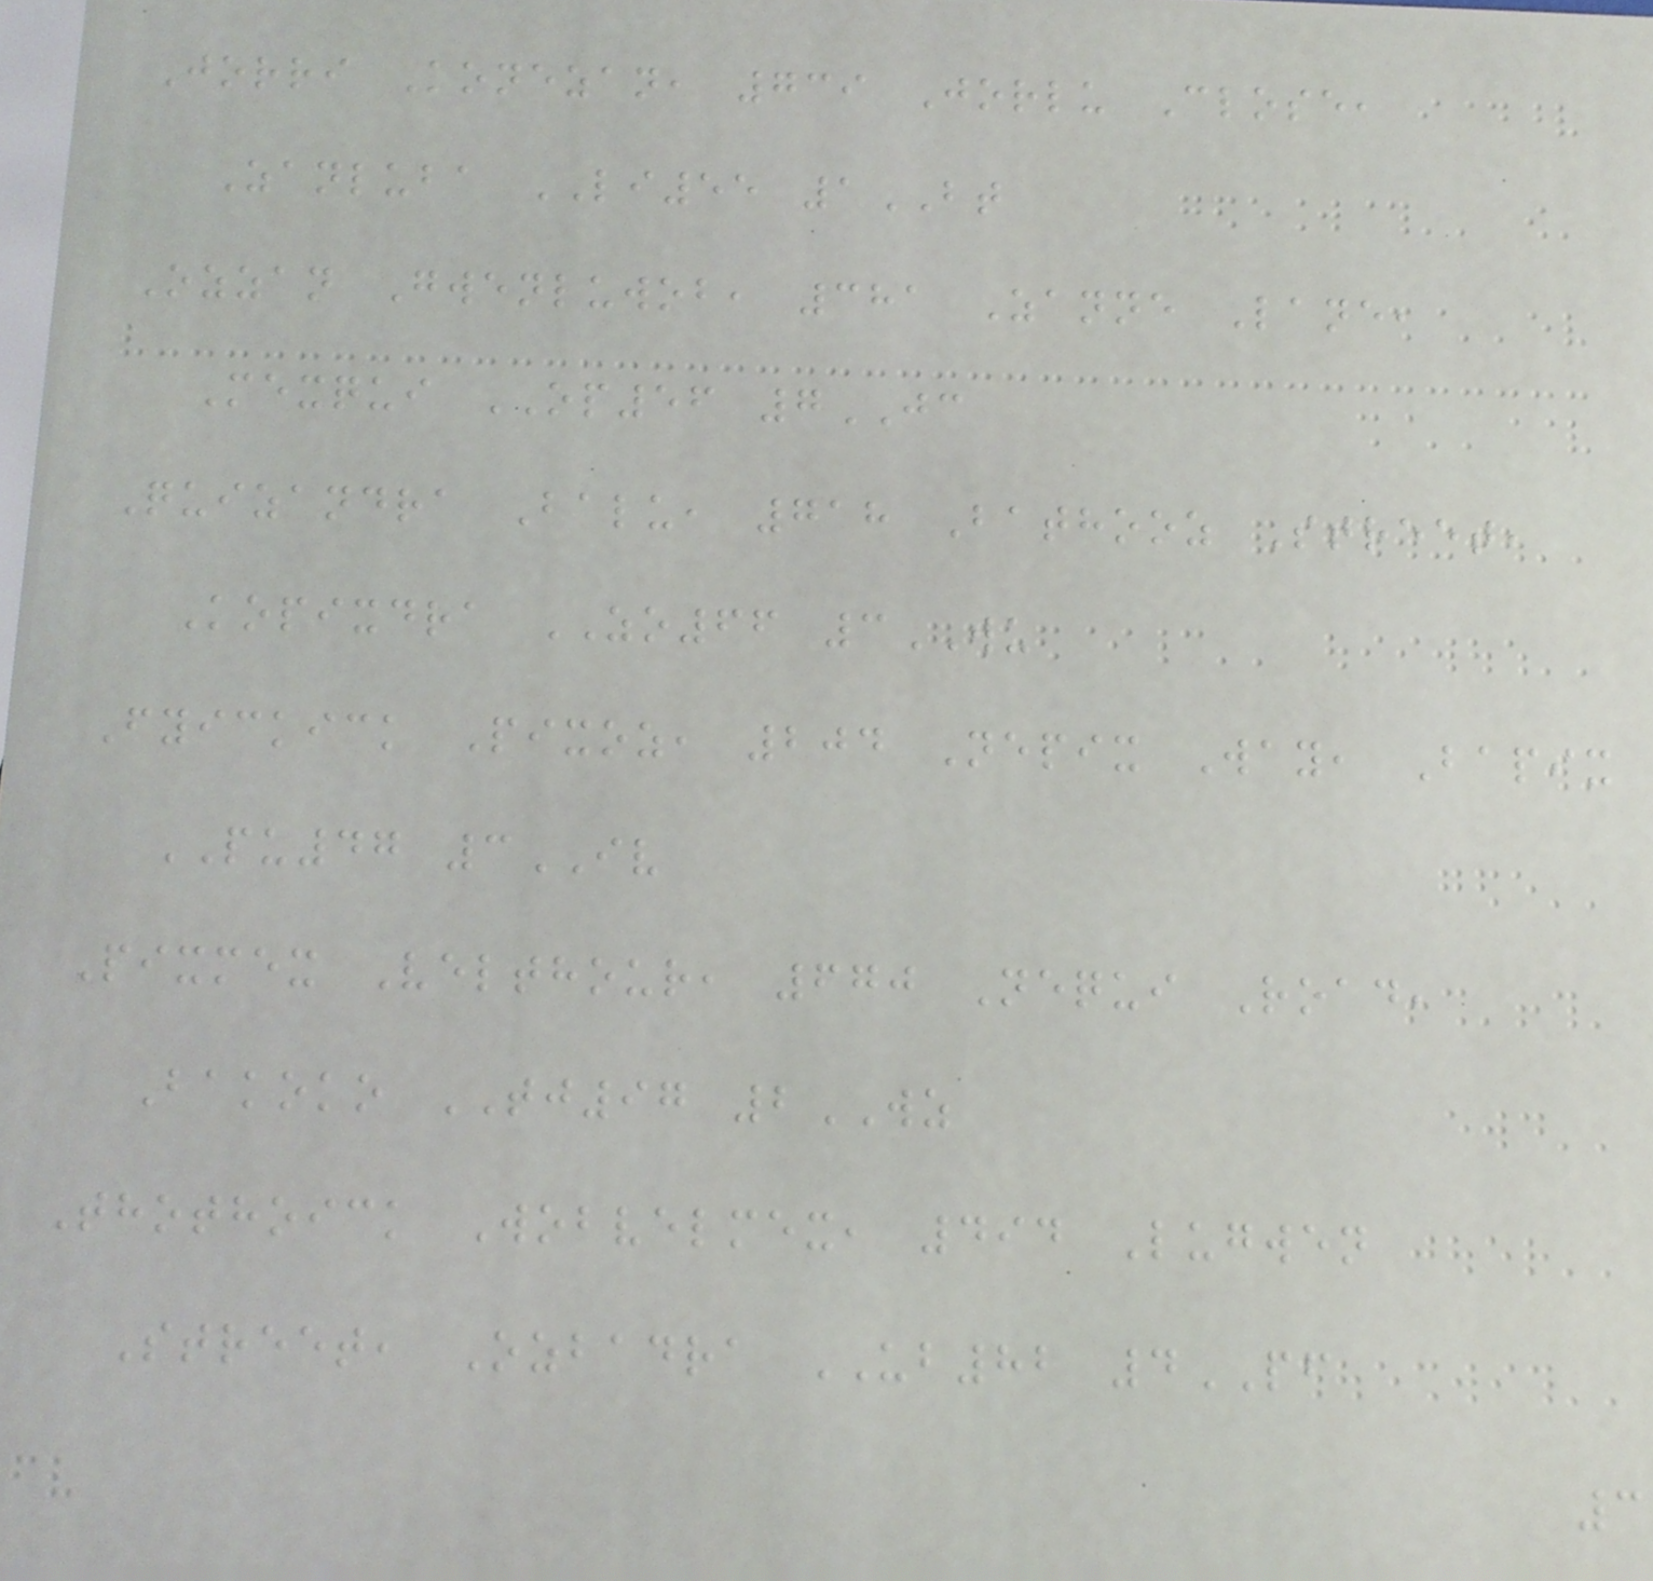Jorri Konezan, 739 Jorlu Close,
Zanluba LI55 1BT
Ozzan Gwenluwob, 381 Zanne Lane,
Mexqui OP56 7JC
Quizandra Balu, 718 Bathooz Street,
Kopixdra ZO66 3WU
Fyickick Pixoz, 204 Nepix Way, Bapix
PU47 3IV
Pixmex Velthour, 670 Nequi Road,
Bakoko TJ97 2WZ
Thothoick Wobvelmex, 494 Lugwen
Street, Ozbadra UB82 4PF
3
